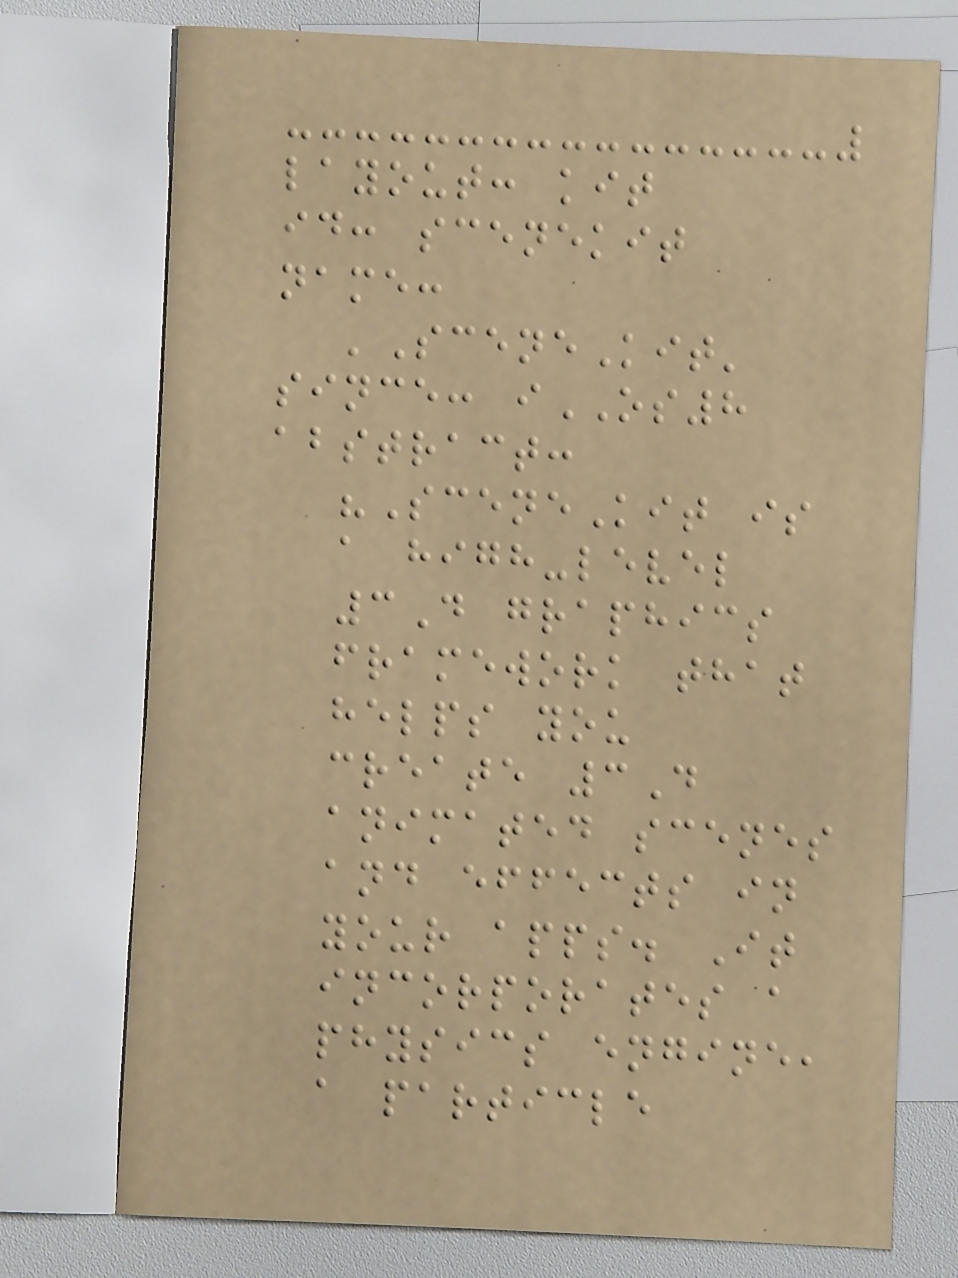layout: kit
id: scenekit
name:
'SceneKit'
since: iOS8
abstract:
"SceneKit is
a high-level
3D graphics
framework that
helps you
create 3D
animated scenes
and effects in
your apps. It
incorporates a
physics engine,
a particle
